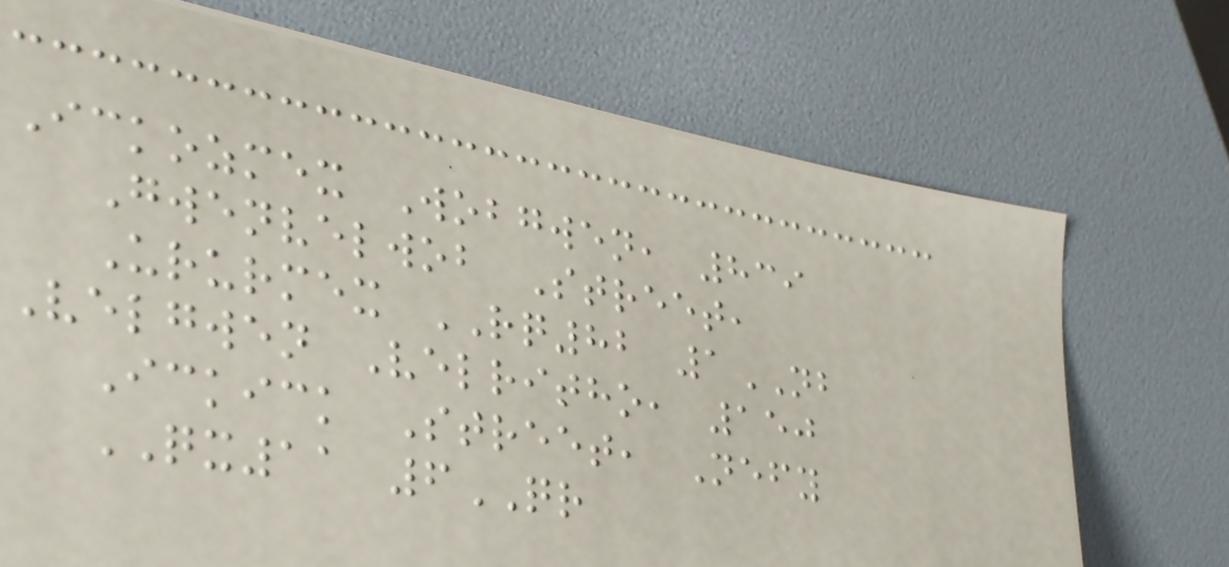Ickozmex Wobgwen, 839
Gwenvelwob Street,
Ururmex RQ82 1NB
Velgwen Velritho, 150
Ickick Street, Nefy
QX11 6QR
